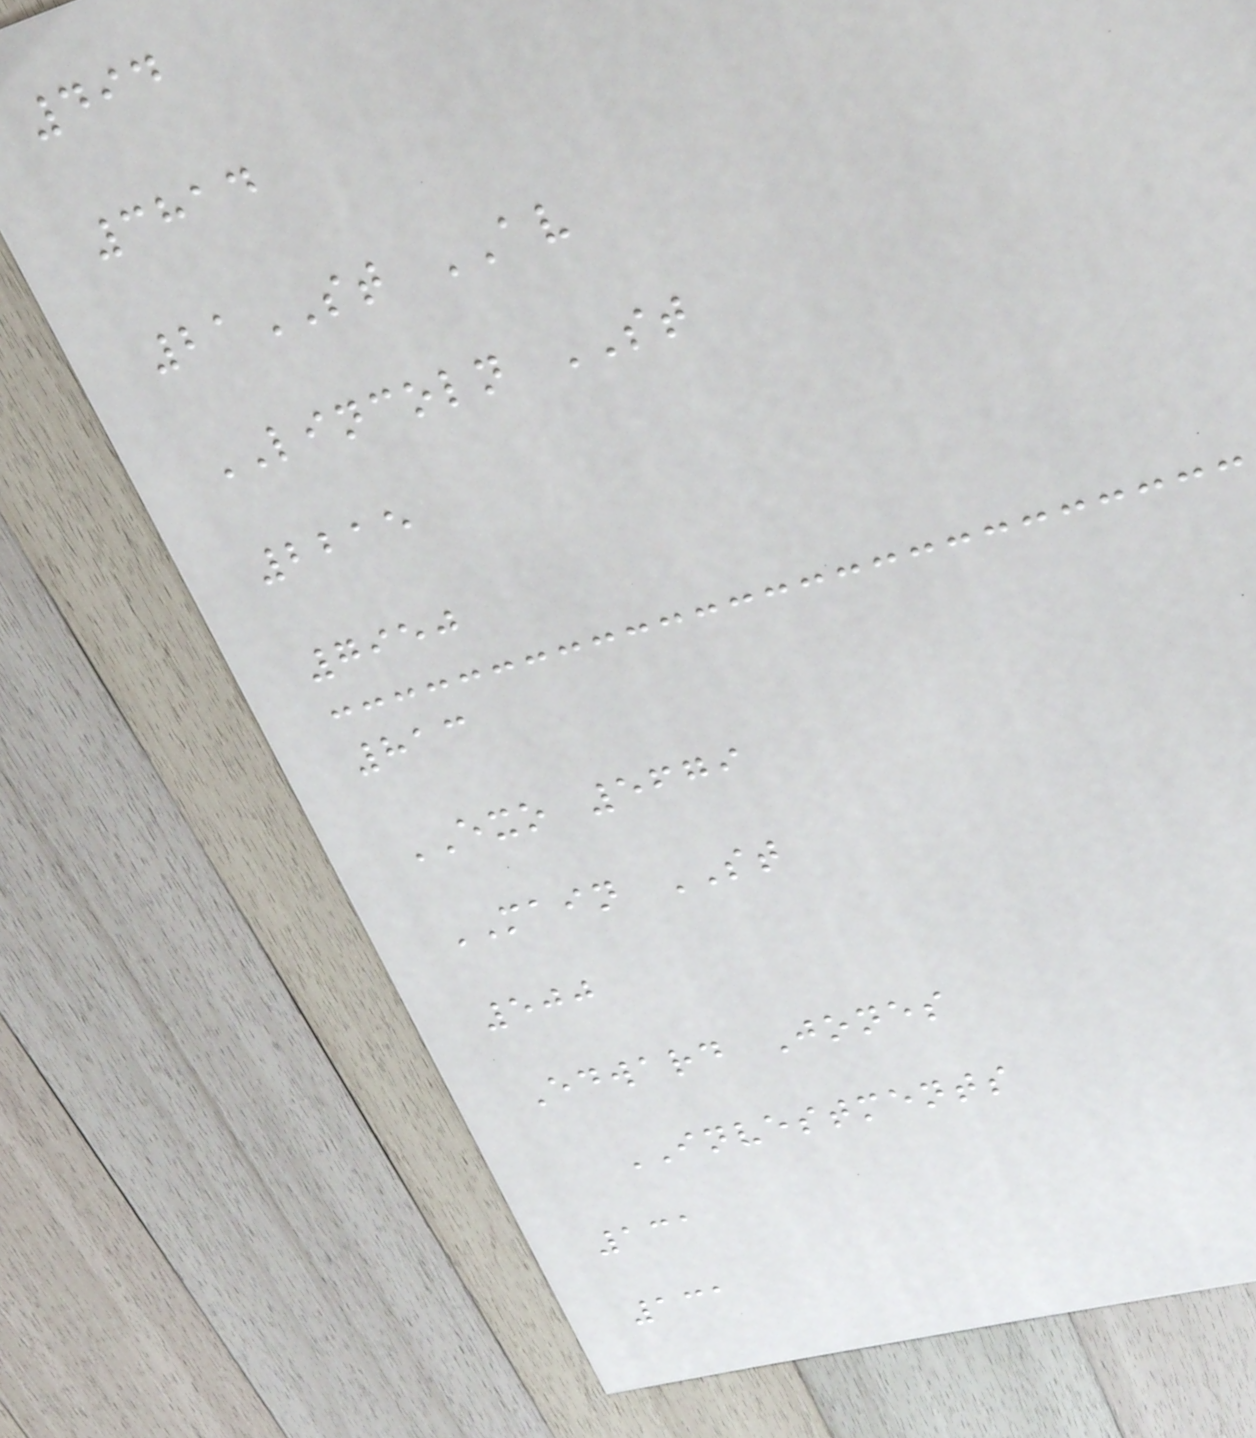494
3814
21ST AV
LINCOLN ST
2215
7950
813
EXO 5679
MAIN ST
500
Edward Jones
INVESTMENTS
131
131
